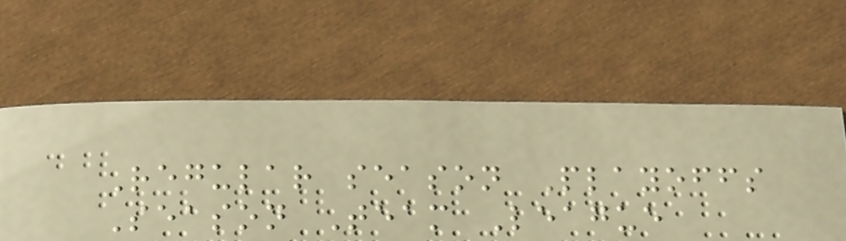Regular season Playoffs
Season Team League
